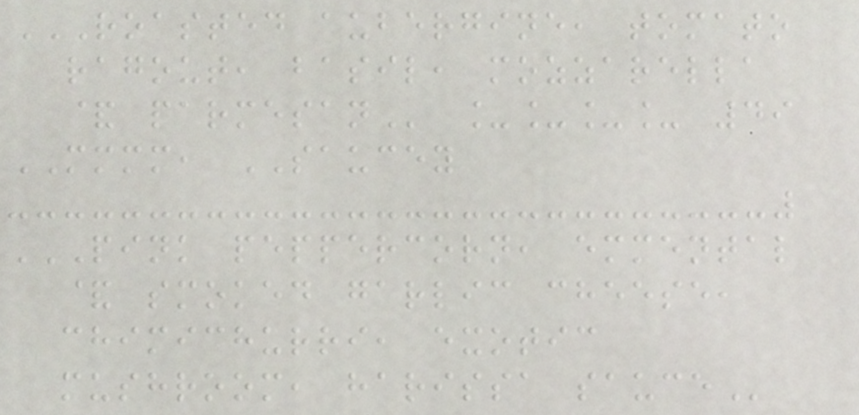ROASTED AUBERGINE, TOMATO
RAGOUT, BASIL, MOZZARELLA
& PARMESAN ____ 49
MMMM, SAUCEY
PINK PEPPERCORN, EMMENTAL
& SMOKED GARLIC CHEESE,
CHIMICHURRI, EXOTIC
MUSHROOM, HARISSA SAUCE
